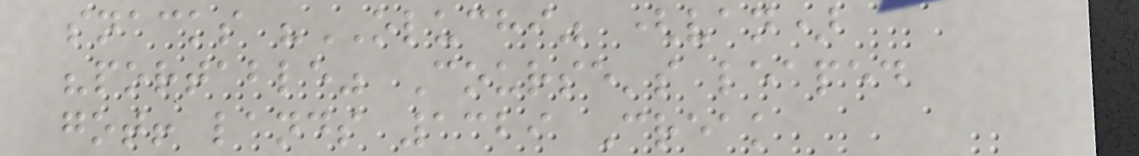snacks "OLUCHI" (van)
"portable" Course's leaped
got! lands 1329 Creak
